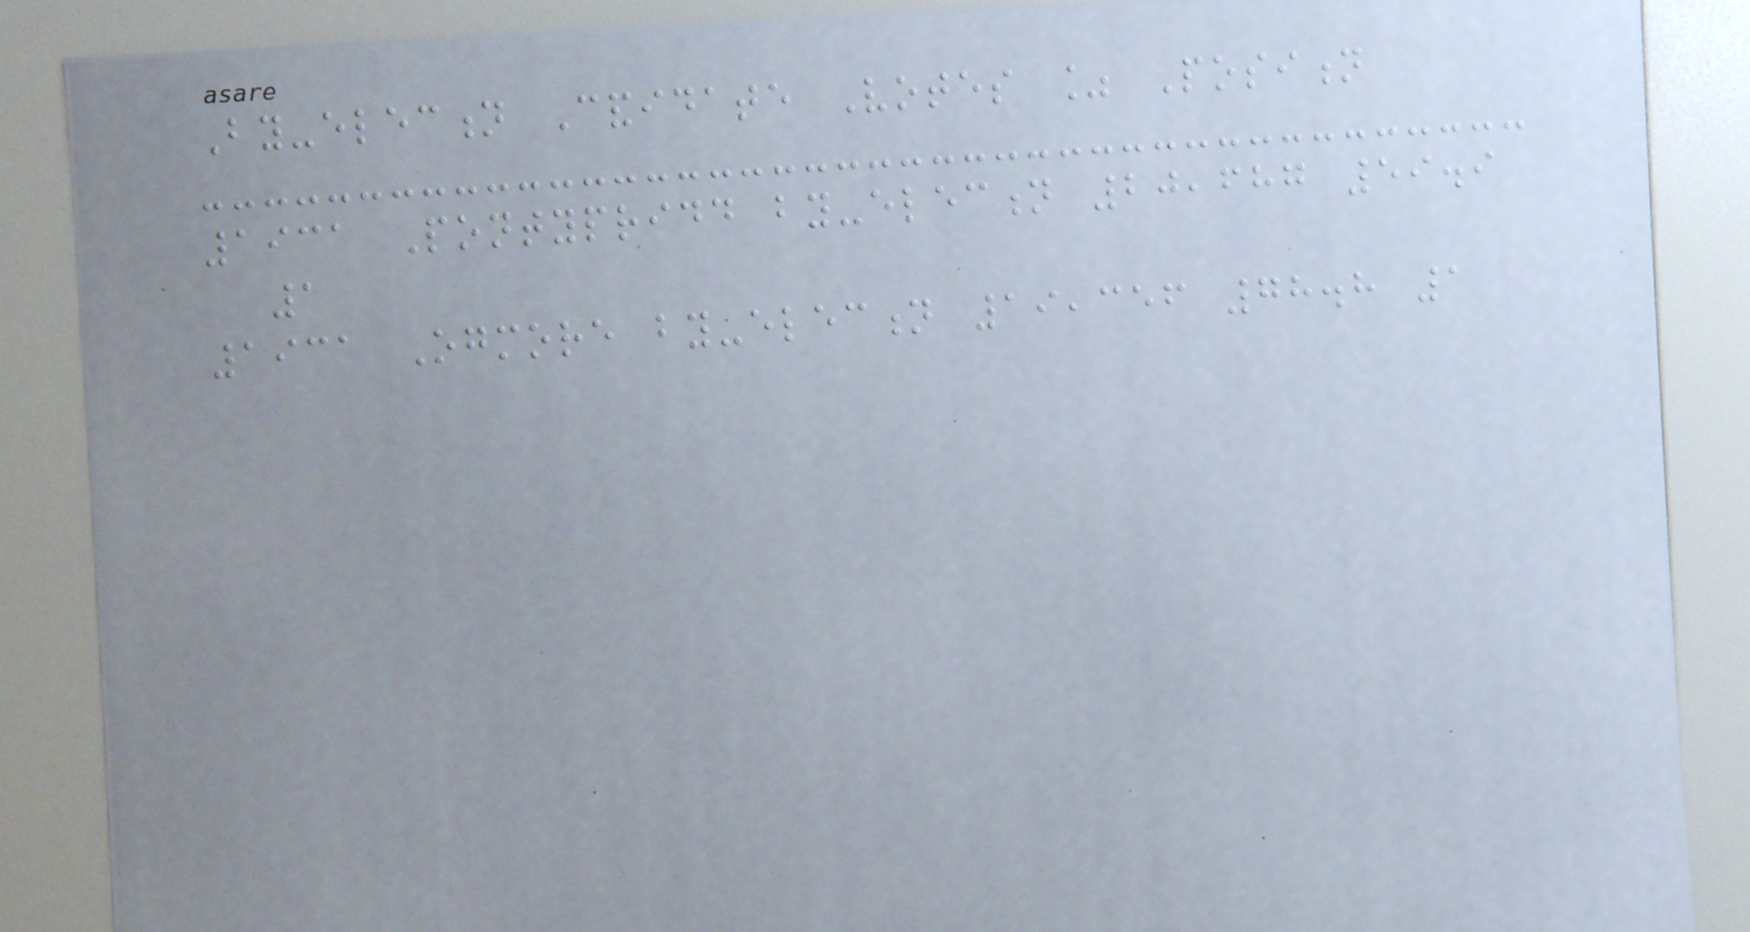By-election Candidate Votes % Position
1931 Pontypridd by-election 20,687 59.9
1
1931 Ogmore by-election 19,356 78.8 1
